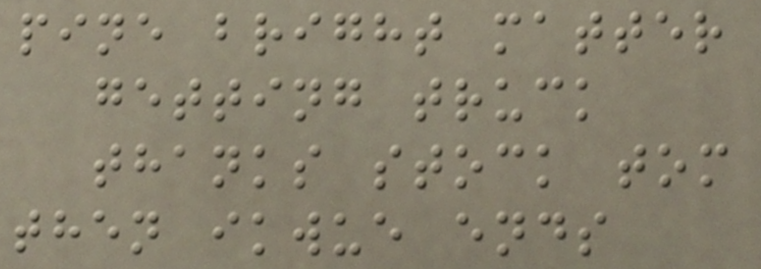pine bright matter
getting truck
thanks stock tom
then ikwue ends
